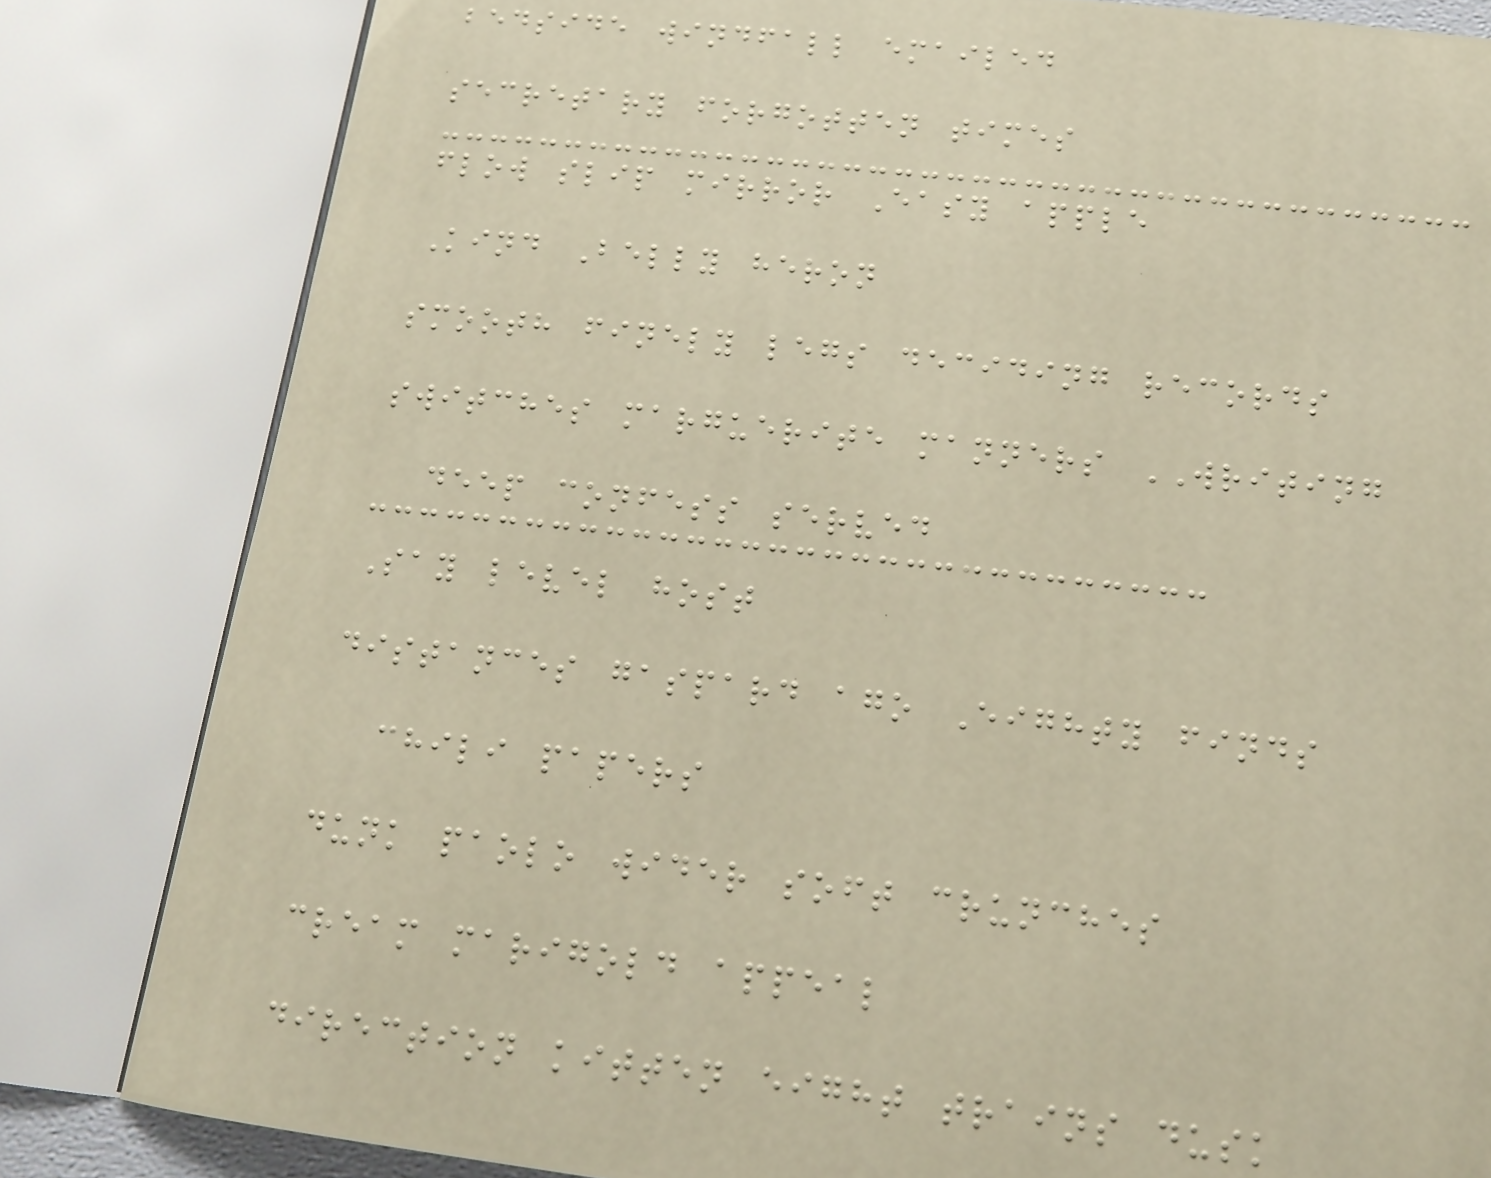bedside windfall emailed
secretary forgotten times
flow slip mirror Easy apple
Kind Belly heron
smooth finely legs deciding records
switches marguerite manners WRITING
deep confess served
Say level host
distances gaspard ago Eighty finds
chili papers
dunk paolo wider soft crunches
cream marigold appeal
direction kitten eight trains dusk
